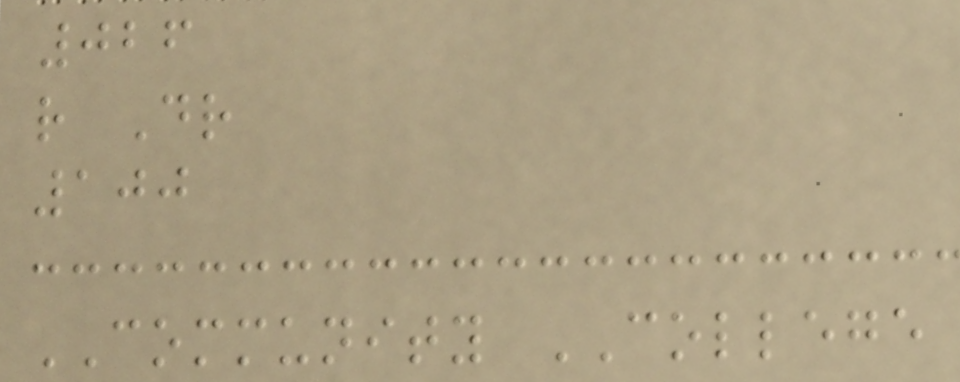026
r Dr
100
COMMUNITY COLLEGE
